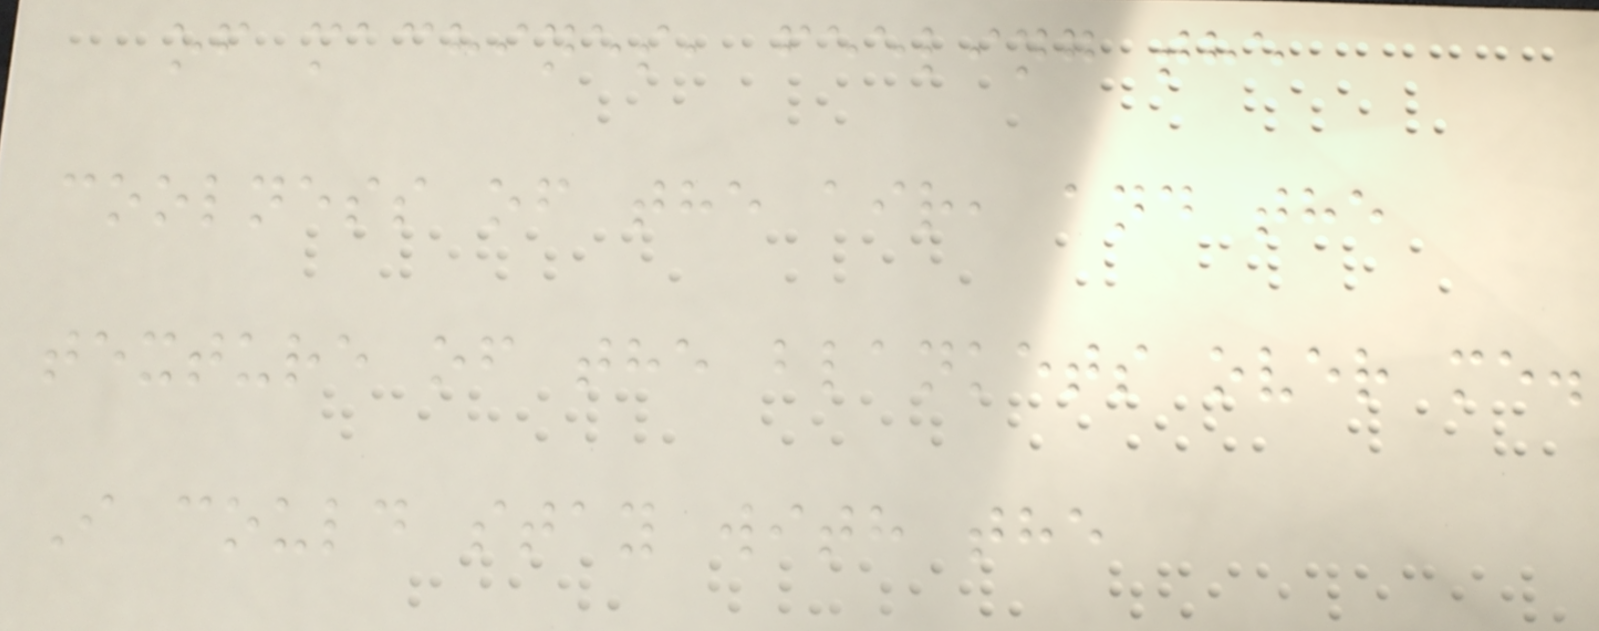of machines, feeling the
coolness of the air, and the
texture of the blankets over me.
I could stay with the
